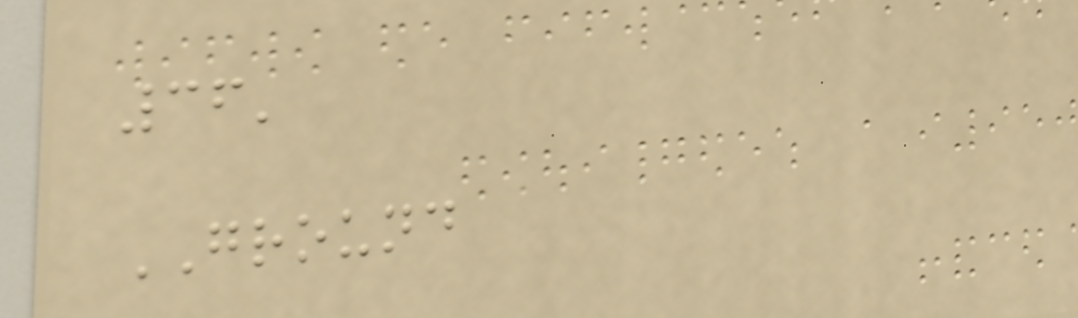36'
GROUND
